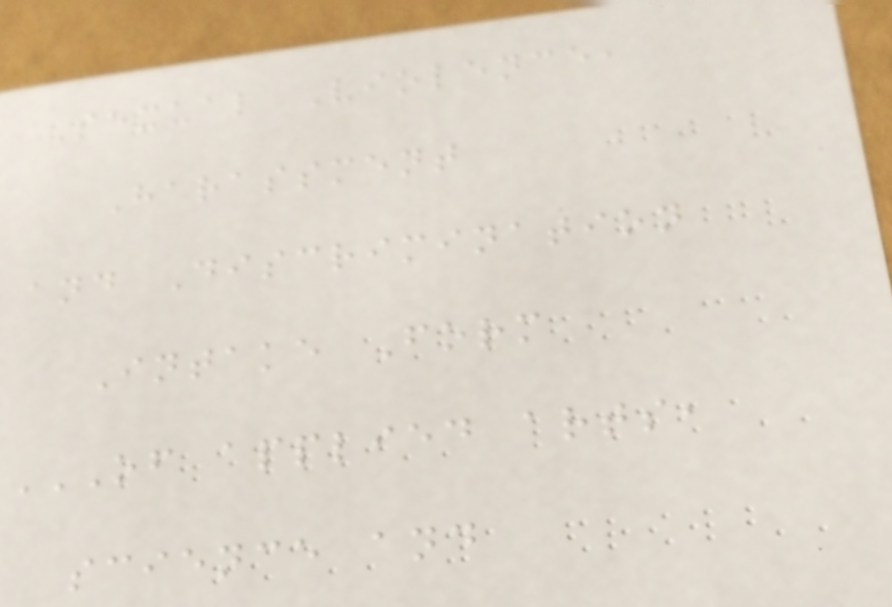Sexual Violence,
Harassment
and Discrimination
Intake Form
OF APPLIED ARTS,
SCIENCE AND
